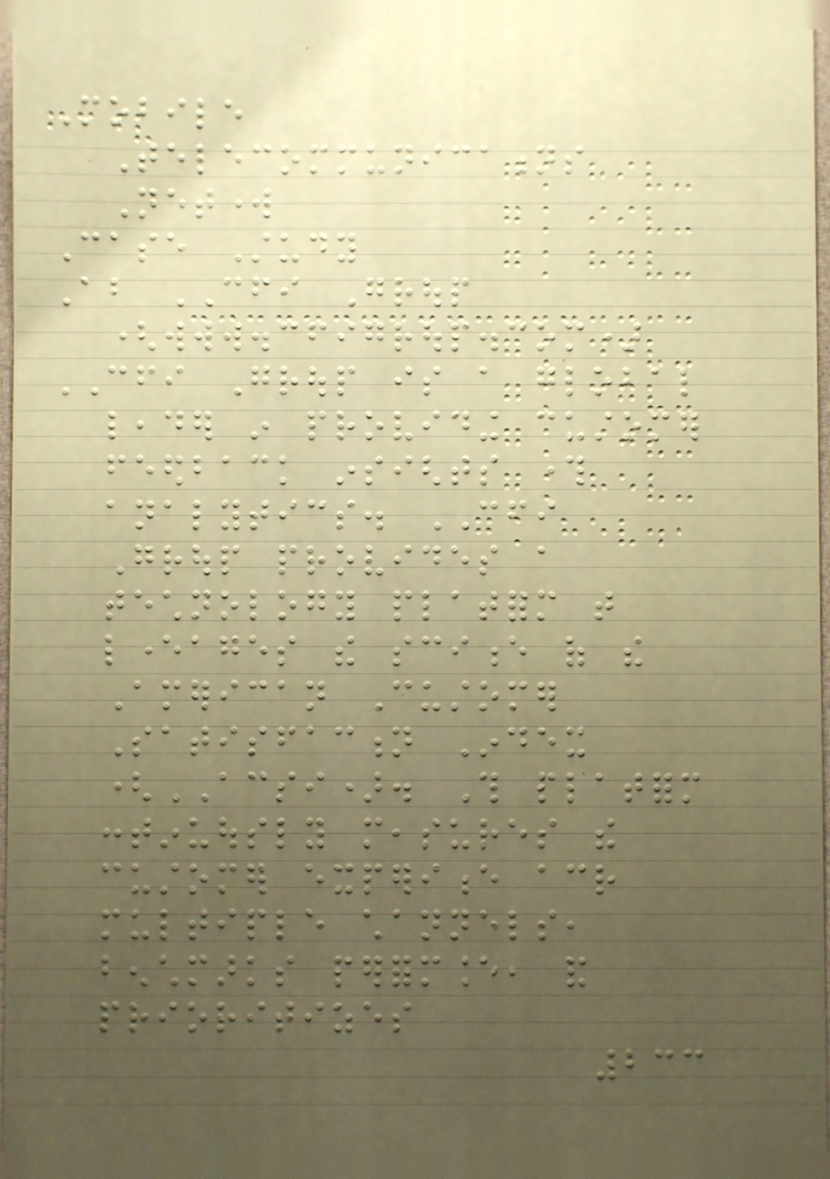Mobile
Telecommunications
Network
Case Study
About CFI Group
(www.cfigroup.com)
CFI Group is a global
leader in providing customer
feedback insights through
analytics. CFI
Group provides a
technology platform that
leverages the science of the
American Customer
Satisfaction Index
(ACSI). This platform
continuously measures the
customer experience across
multiple channels,
benchmarks performance, and
prioritizes
233
